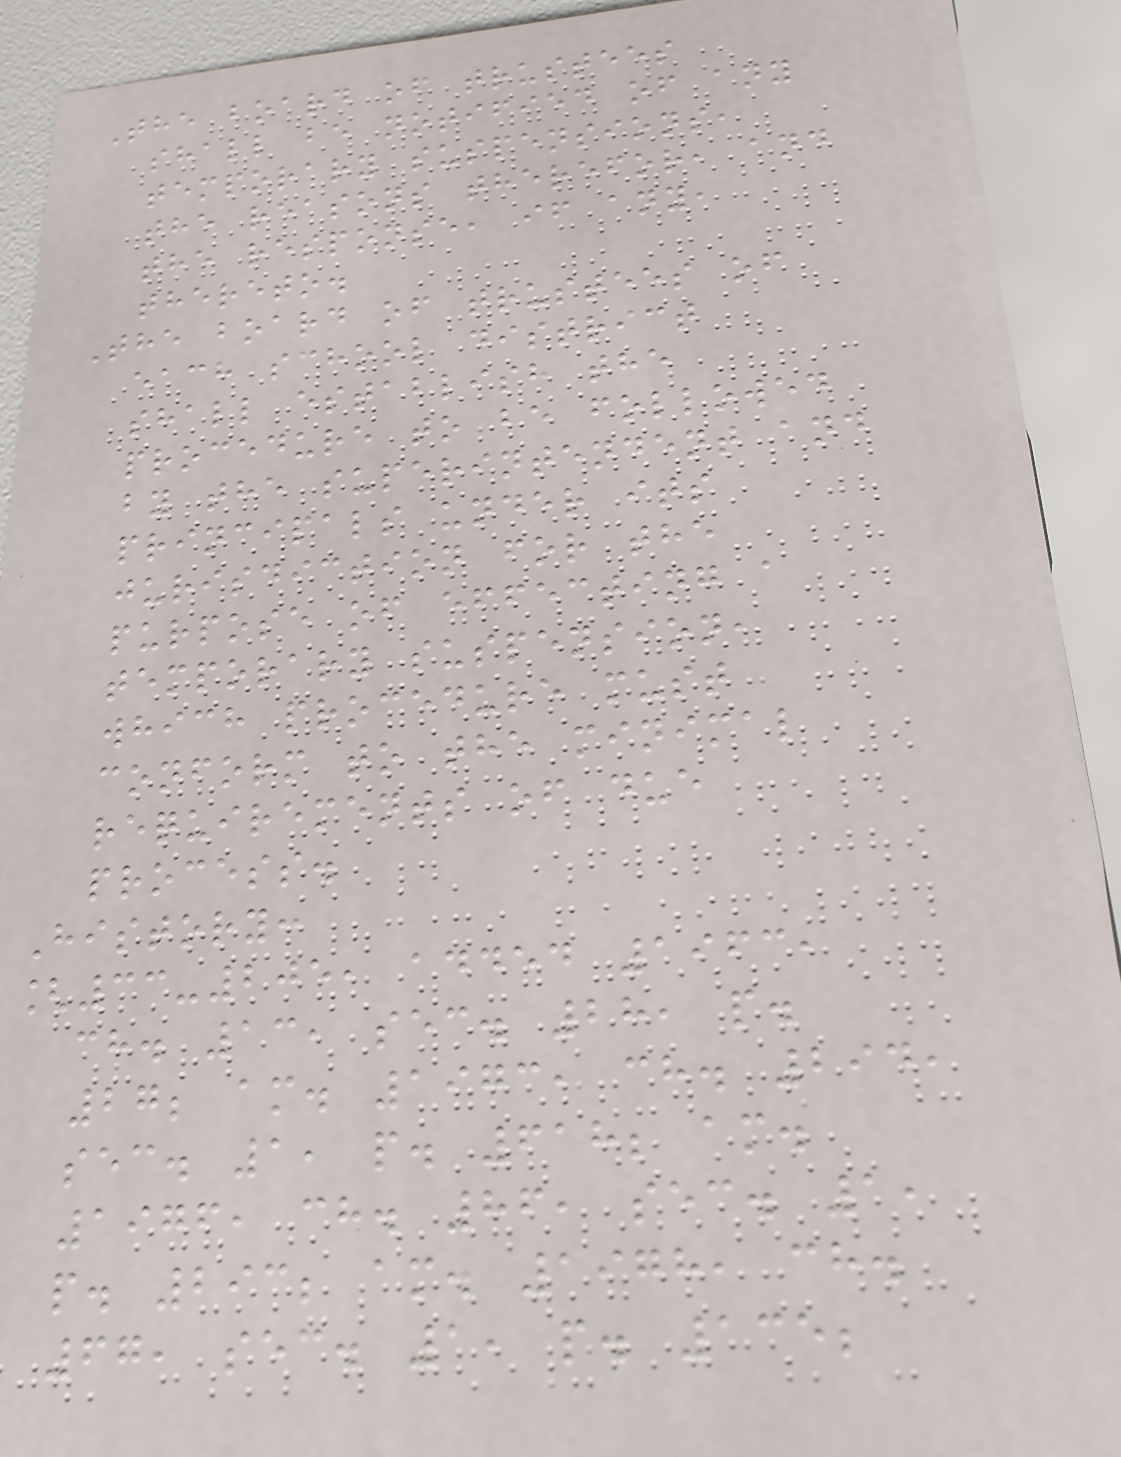The board of trustees
shall be notified of any
temporary suspensions,
the reasons therefor, and
the response, if any,
thereto.
The board of trustees of
each school district
shall establish the
procedure to be followed
by the superintendent and
principals under its
jurisdiction for the
purpose of effecting a
temporary suspension,
which procedure must
conform to the minimal
requirements of due
process.
History:
[33-205, added 1963,
ch. 13, sec. 28, p.
27; am. 1973, ch. 294,
sec. 1, p. 618; am.
1976, ch. 86, sec. 1,
p. 293; am. 1978, ch.
67, sec. 1, p. 135;
